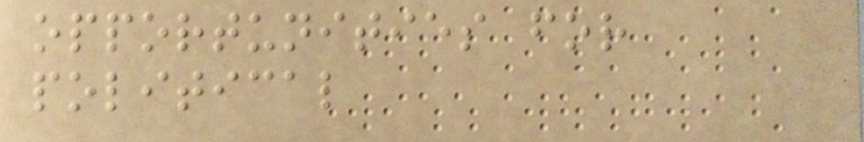opportunities for
political
